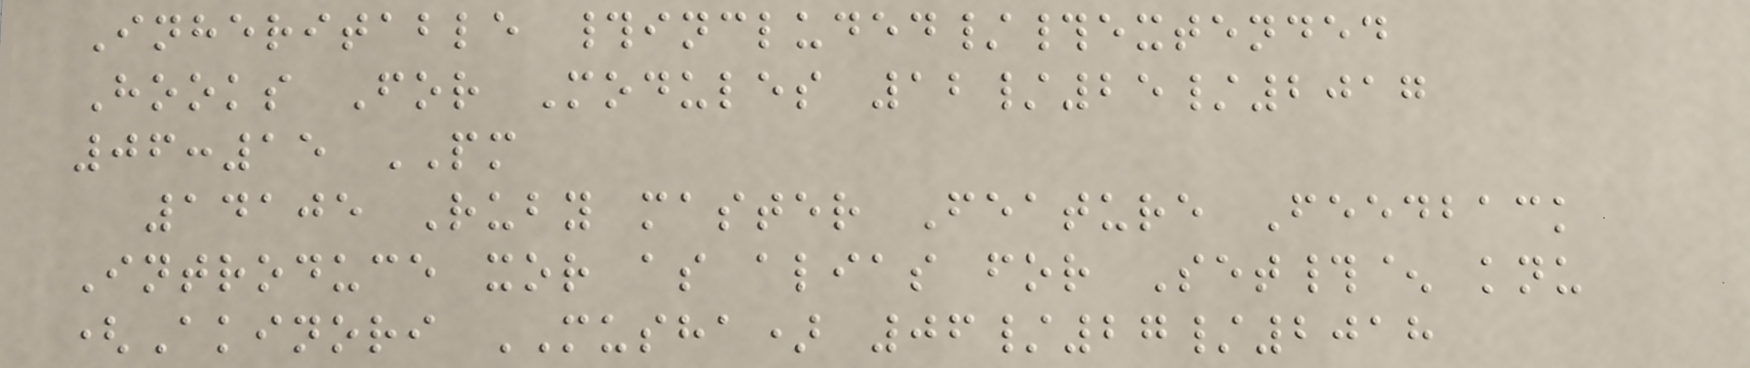Inheritable #included/#extended
Hooks For Modules 12/25/2017
06:15 PM
14105 Ruby master Feature Feedback
Introduce xor as alias for Set#^ knu
(Akinori MUSHA) 06/27/2018
